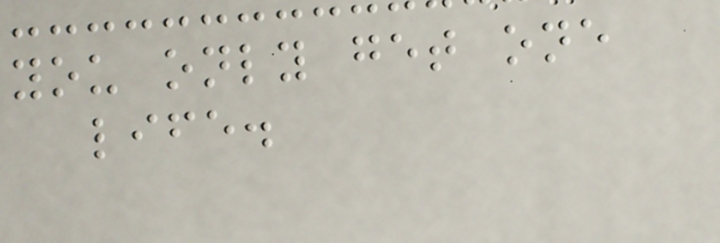you only get one
life.
